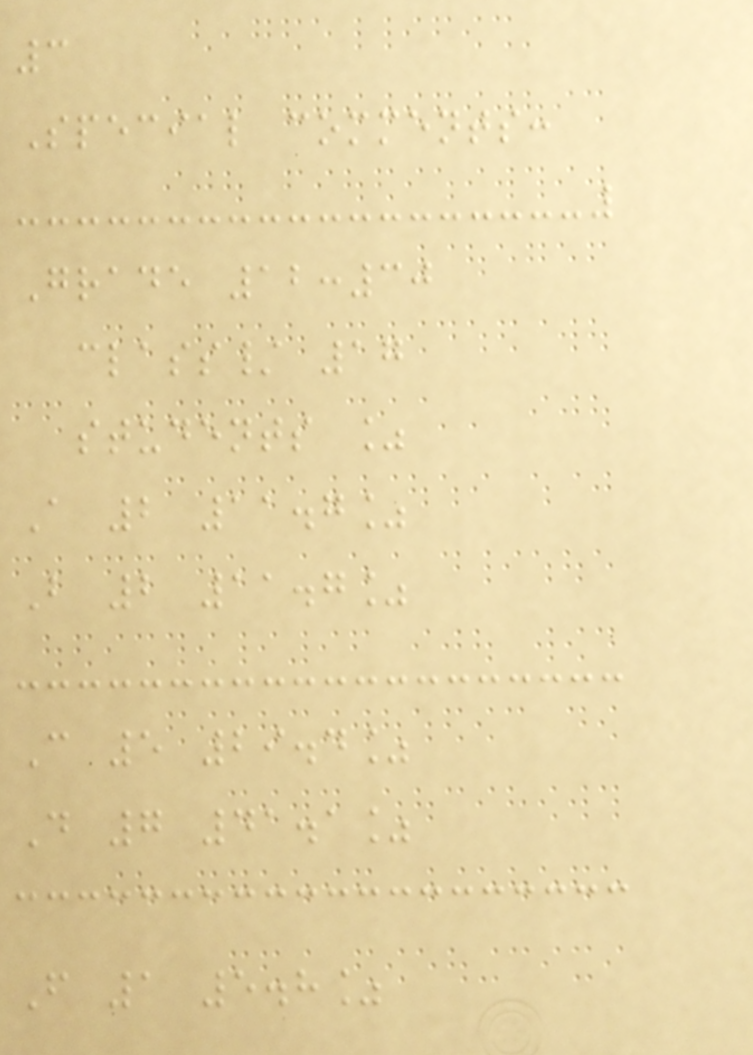3
Special comments:
Grade 12:30
class/ 17
students %
A 2 11.7%
B 2 11.7%
C 5 29.4%
D 7 41.1%
F 1 5.8%
